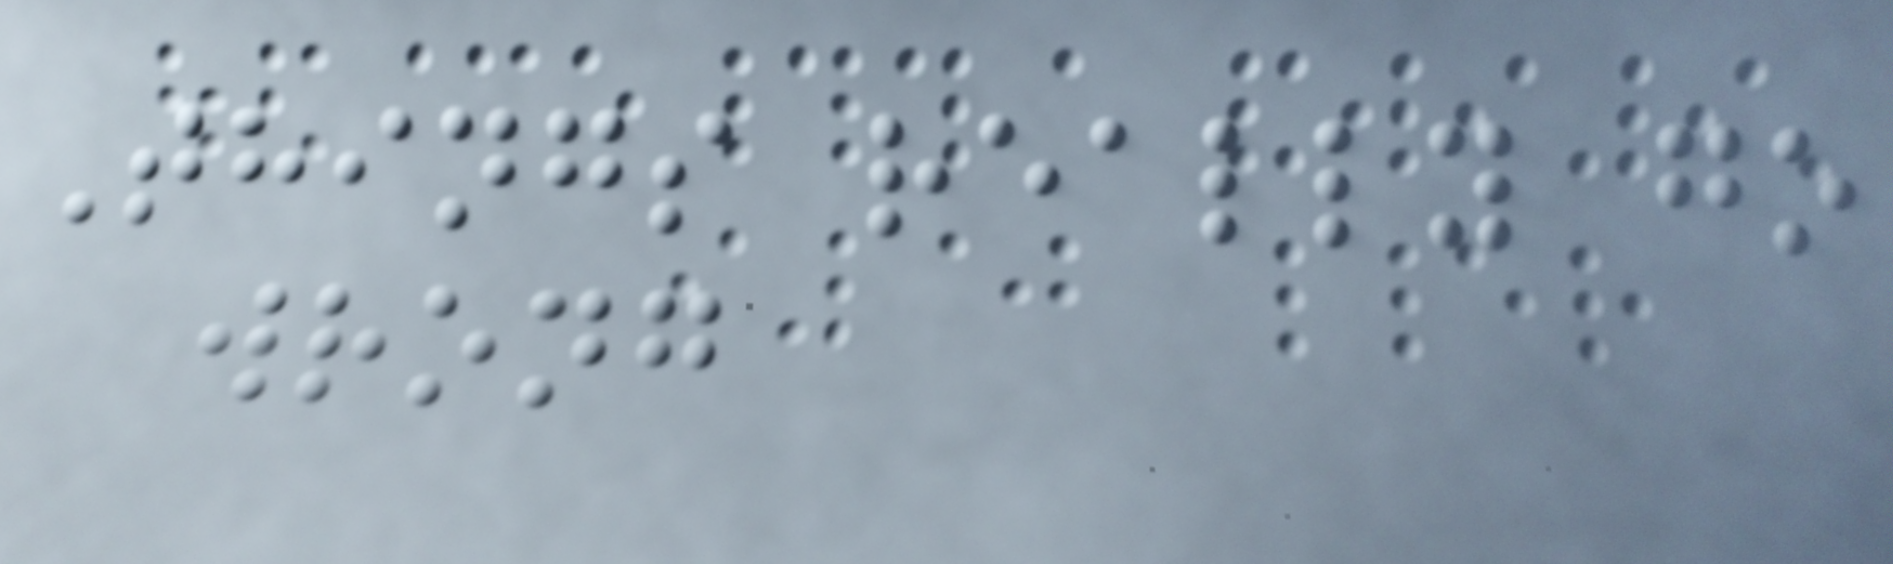Things really go
wrong
